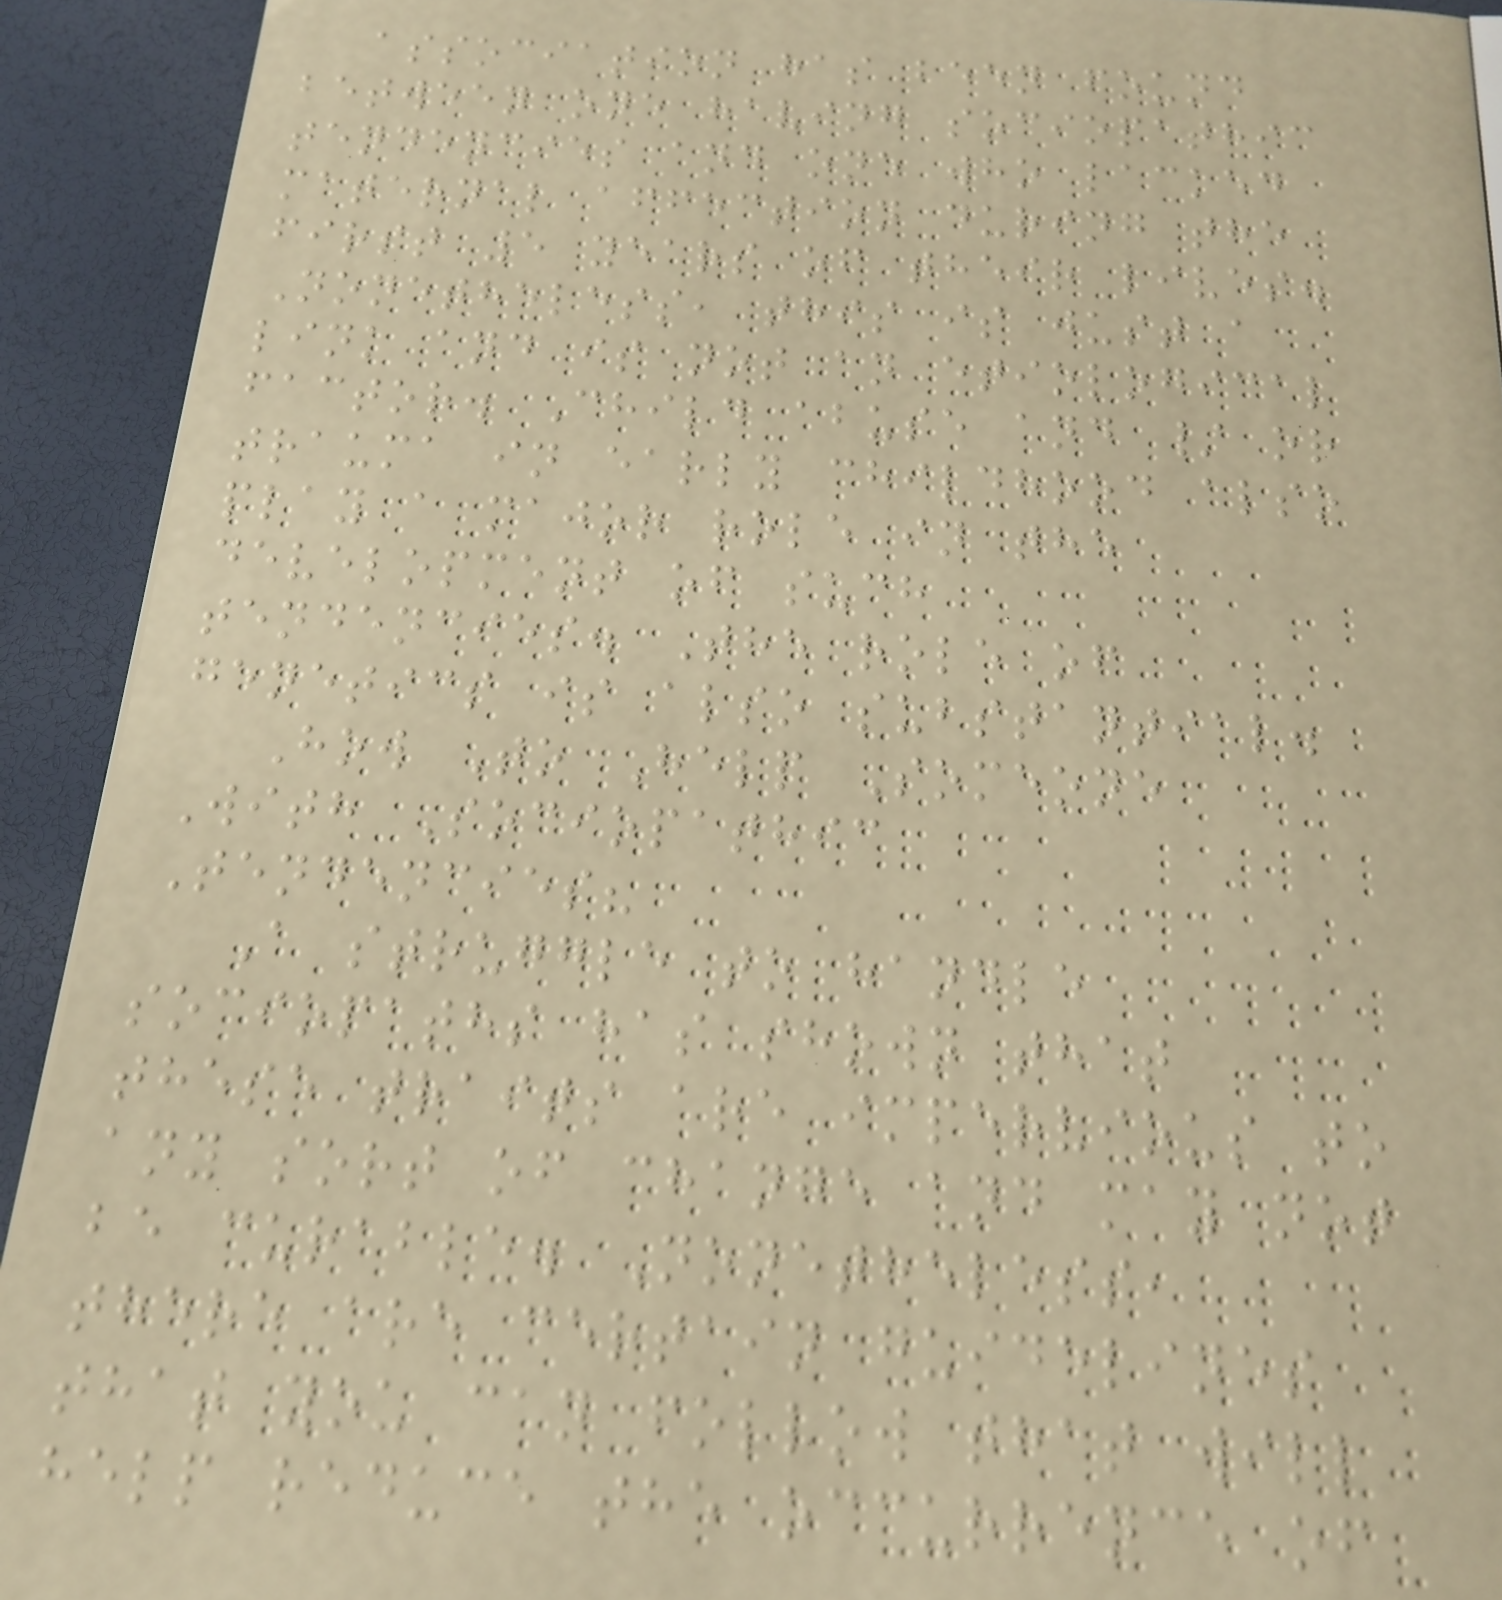association has been found
between one having sociopathic
tendencies and one who lacked
maternal affection during the
first 5 years of their lives.
Nonetheless, this is just a
link and is not an etiological
factor. Child abuse and / or
trauma in early childhood also
play a major role in the
development of such
tendencies. The role of
genetics is also substantial.
How To Help Someone
With Sociopathic
Tendencies?
A struggle to handle
sociopaths has shown that
these traits are impervious to
any sort of change and may not
be curable. Nonetheless,
there are certain guidelines
that you can follow that will
help reduce the occurrence of
